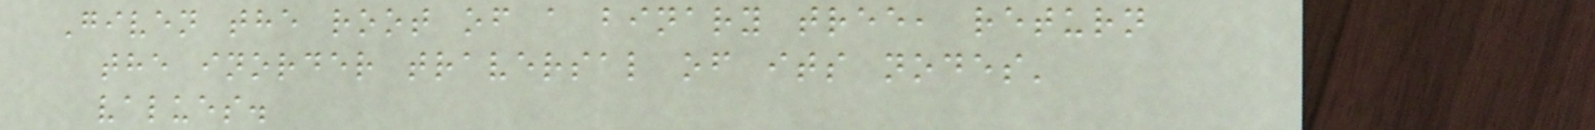Given the root of a binary tree, return
the inorder traversal of its nodes'
values.
